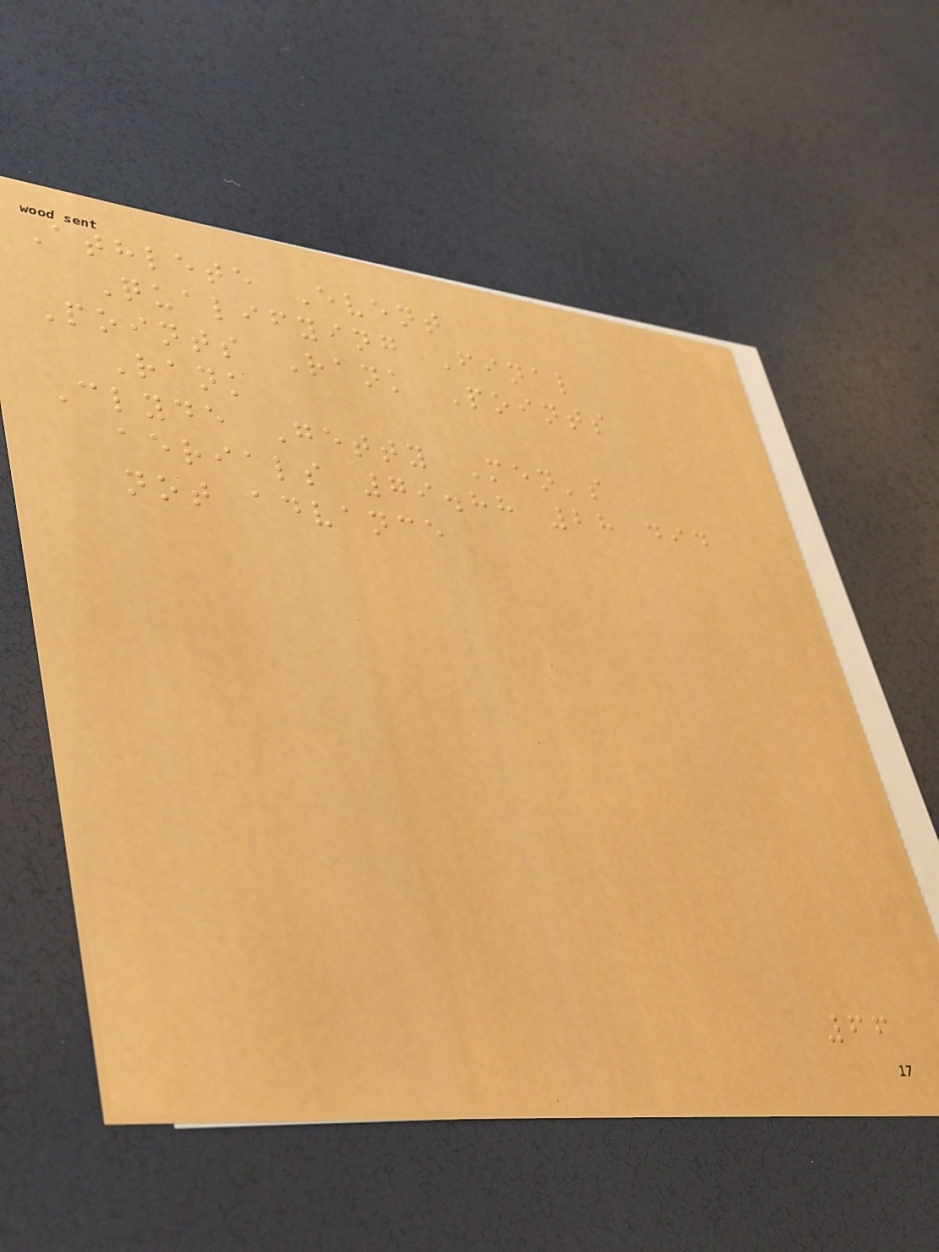Athlete Event
Qualifying Final
Points Rank Points
Rank
Clyde Getty Men's
aerials 79.88 28 did
not advance
66
